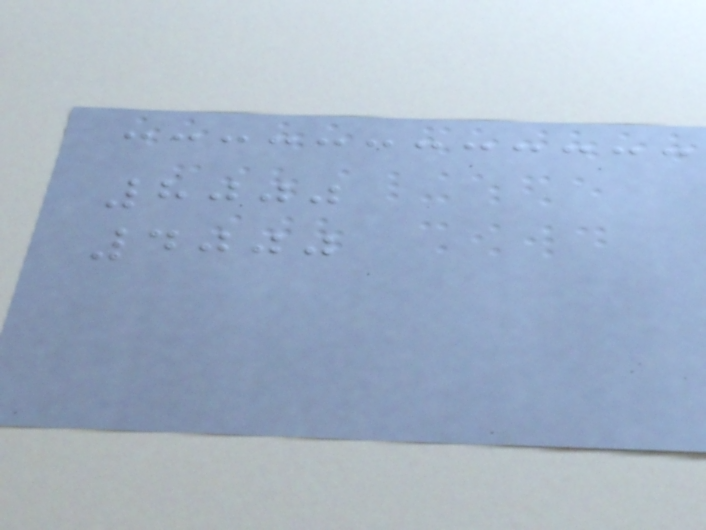8000
4000
